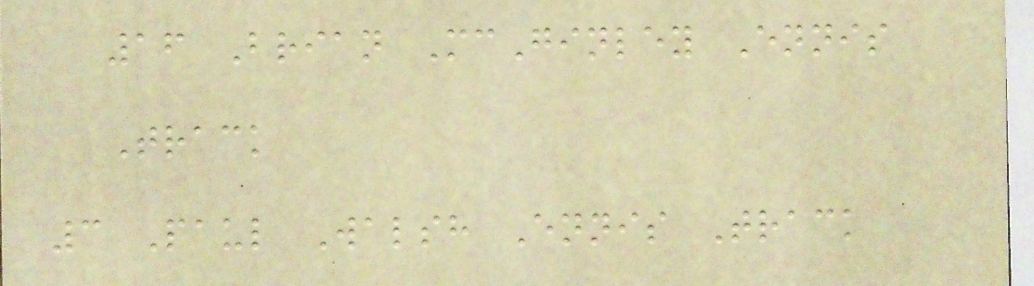16 Brian McGinley Ennis
Track
3 Paul Walsh Ennis Track
